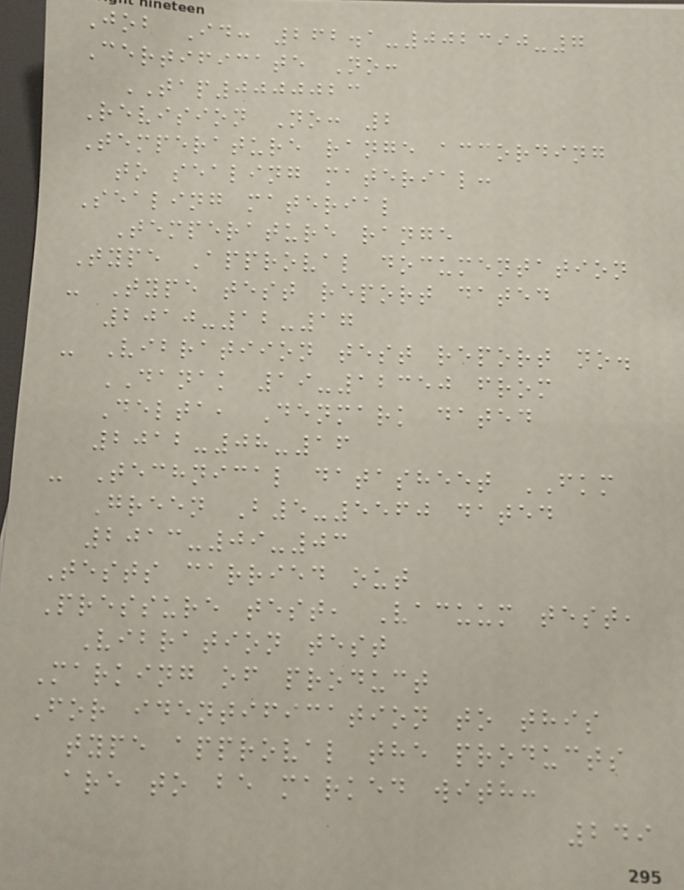Job Id: 262.1-002390-7
Certificate No:
TAP0000023
Revision No: 2
Temperature range according
to sealing material:
Sealing material
Temperature range
Type Approval documentation
- Type test report dated
2010-12-17
- Vibratiion test report no.
DANAK 19-12350 from
Delta, Denmark dated
2012-08-16
- Technical datasheet FKM
Green B5-5560 dated
2013-09-03
Tests carried out
Pressure test, Vacuum test,
Vibration test
Marking of product
For identification to this
type approval the products
are to be marked with:
249
